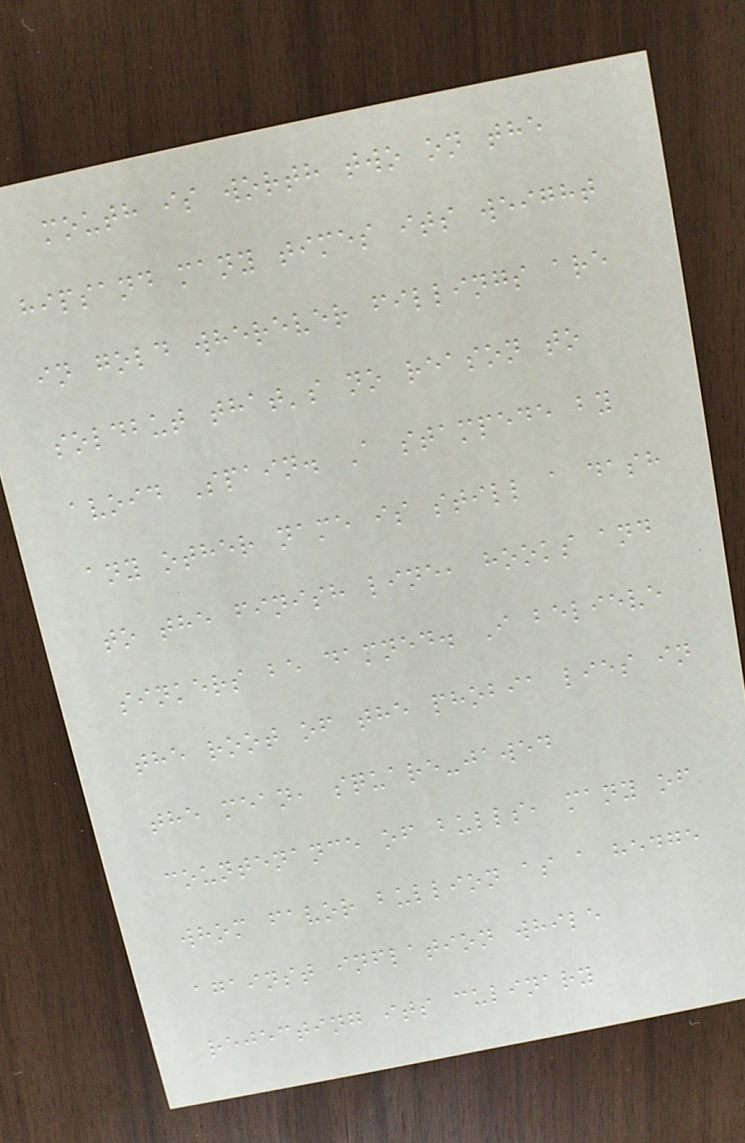mouth is worth two on the
hipsand many times its weight
in gold wherever fillings are
soldbut that's no reason to
avoid Spain. A stampede by
any other name is still a dash
to the finish line, hooks and
sinkers be damned. I believe
the root of the phobia lies in
the mean, square-jawed
countenance of bulls, many of
whom favor bullion as a hedge
against inflation while
rejecting its culinary
